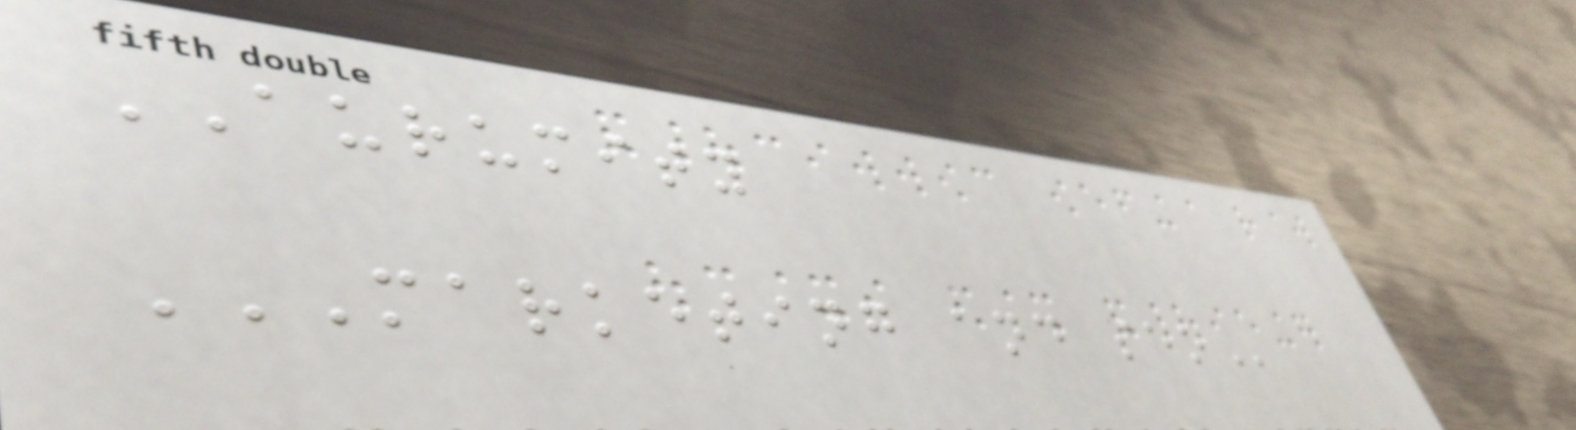AURUMITY
MARKETING AND SEO
